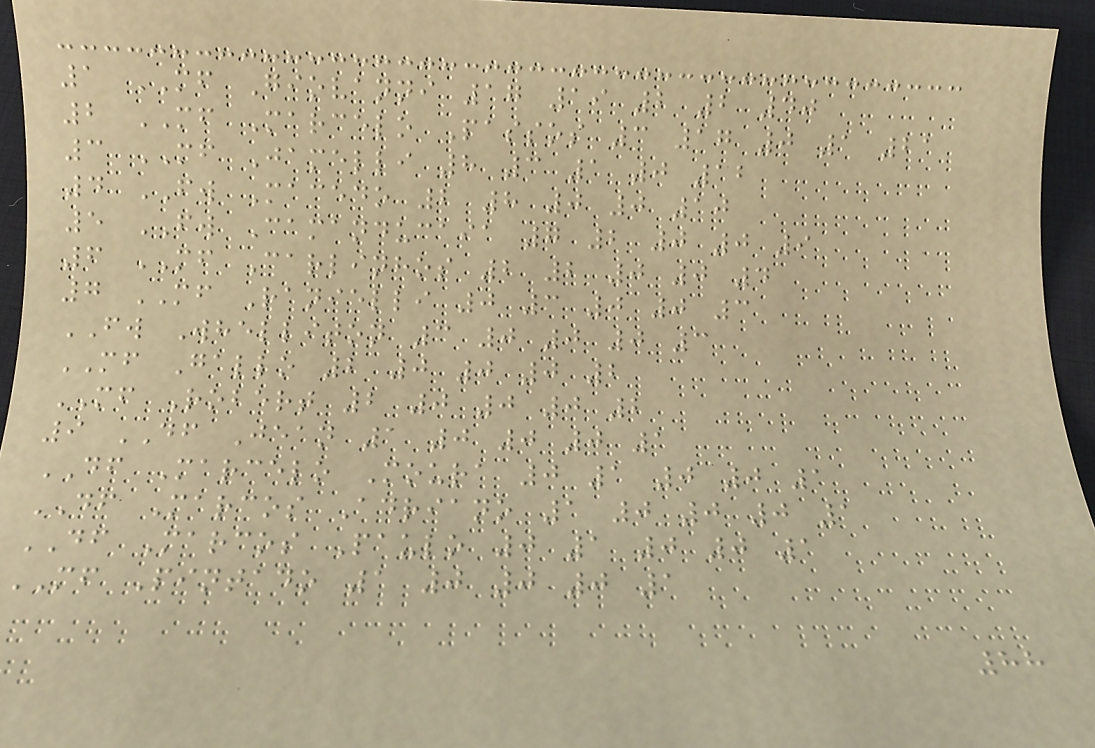1 MF Giovanni 17 19 2 2 40
2 MF Marcelo Passos 3 17 0 1 21
3 MF Jamelli 8 3 1 0 12
4 FW Macedo 2 8 0 0 10
5 FW Camanducaia 7 2 0 0 9
6 MF Carlinhos 2 2 0 0 4
7 MF Ranielli 0 3 0 0 3
FW Whelliton 3 0 0 0 3
MF Gallo 2 0 0 0 2
MF Robert 2 0 0 0 2
9 DF Jean 1 0 0 0 1
DF Marcelo Moura 0 1 0 0 1
DF Marcos Adriano 1 0 0 0 1
DF Marcos Paulo 0 1 0 0 1
MF Pintado 1 0 0 0 1
88
